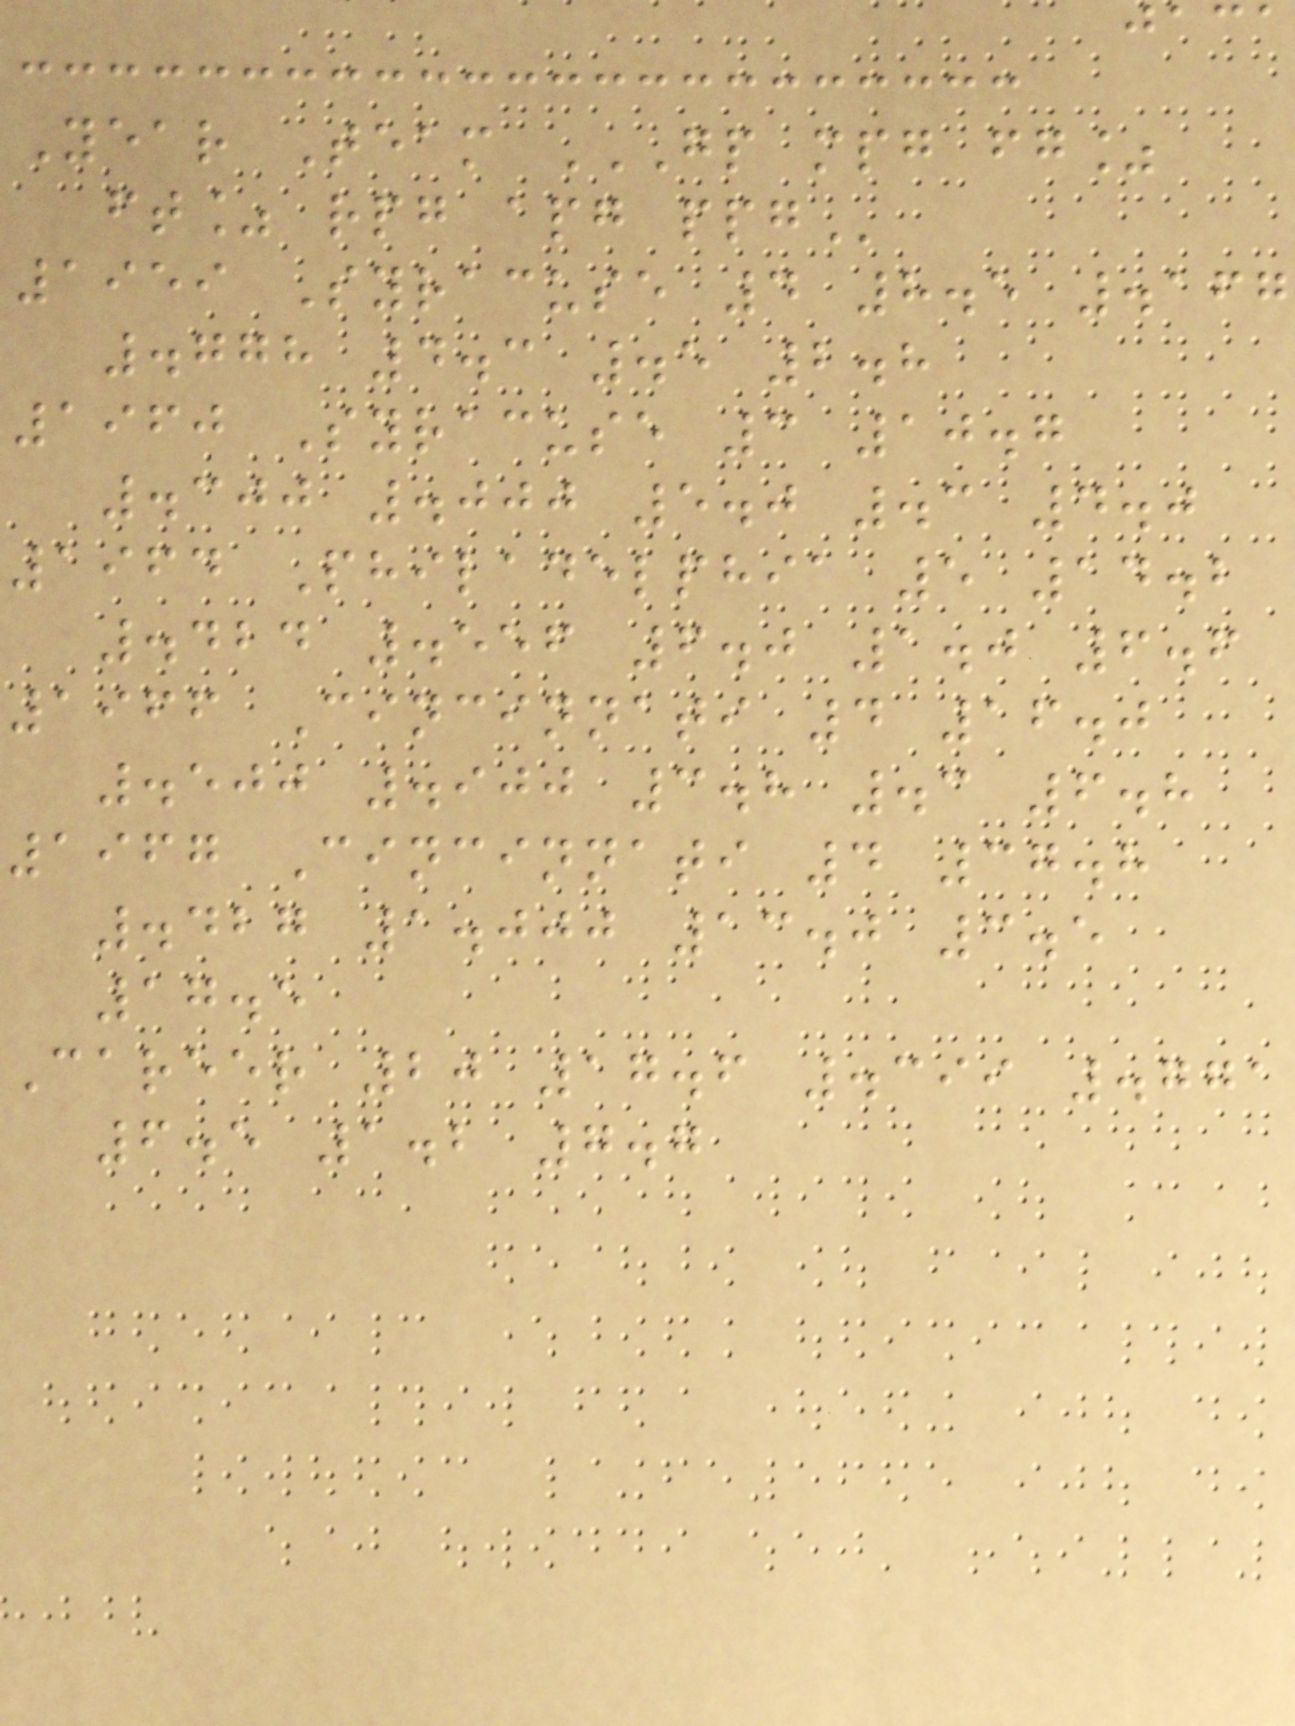Year Team GP MPG FG%
ft% rpg apg
1959 Syracuse 4 8.5 .167
.778 4.3 .5 2.8
1960 Syracuse 3 10.7
.300 .000 5.0 .3 4.0
1964 Philadelphia 5 14.2
.424 .556 6.0 1.0 6.6
1966 Cincinnati 4 16.0
.500 .900 3.8 .3 6.8
1967 Cincinnati 4 37.8
.427 1.000 13.0 3.5
17.5
Career 20 17.6 .399 .771
6.5 1.2 7.7
